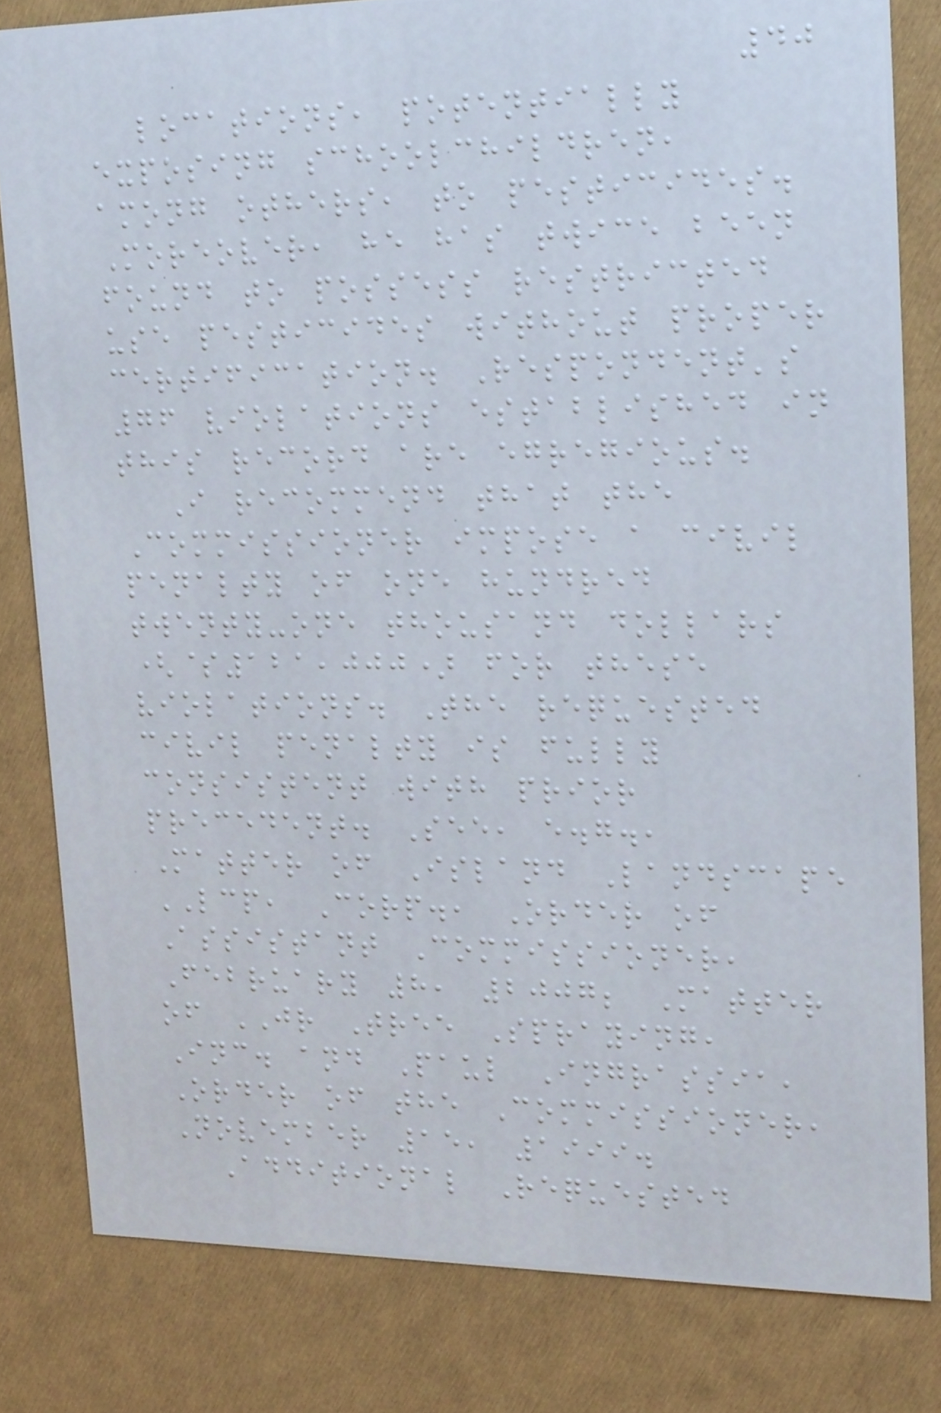40
locations, potentially
exposing schoolchildren,
among others, to pesticides.
Moreover, he has twice been
found to possess restricted
use pesticides without proper
certification. Respondent's
76 violations established in
this record are egregious.
I recommend that the
Commissioner impose a civil
penalty of one hundred
twenty-one thousand dollars
($121,000) for these
violations. The requested
civil penalty is fully
consistent with prior
precedent. See, e.g.,
Matter of Island Landscape
LCP, Corp., Order of
Assistant Commissioner,
February 8, 2007; Matter
of JR Tree Spraying,
Inc. and Paul Ingrassia,
Order of the Commissioner,
November 15, 1999.
Additional Requested
